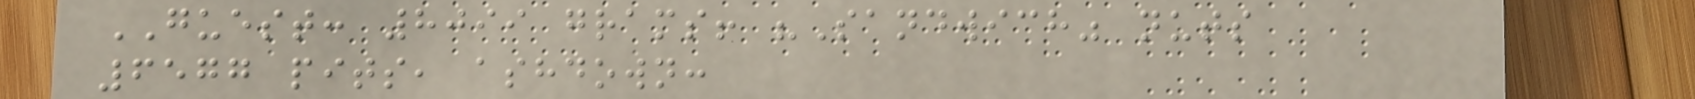GUEST: 8099 grams! "Sandwich" nuts
6577 pits, ashdown:
